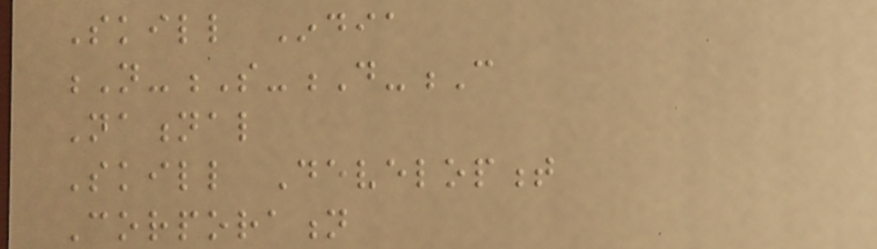Skill India
N-S-D-C
National
Skill Development
Corporation
